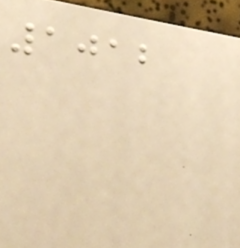1012
